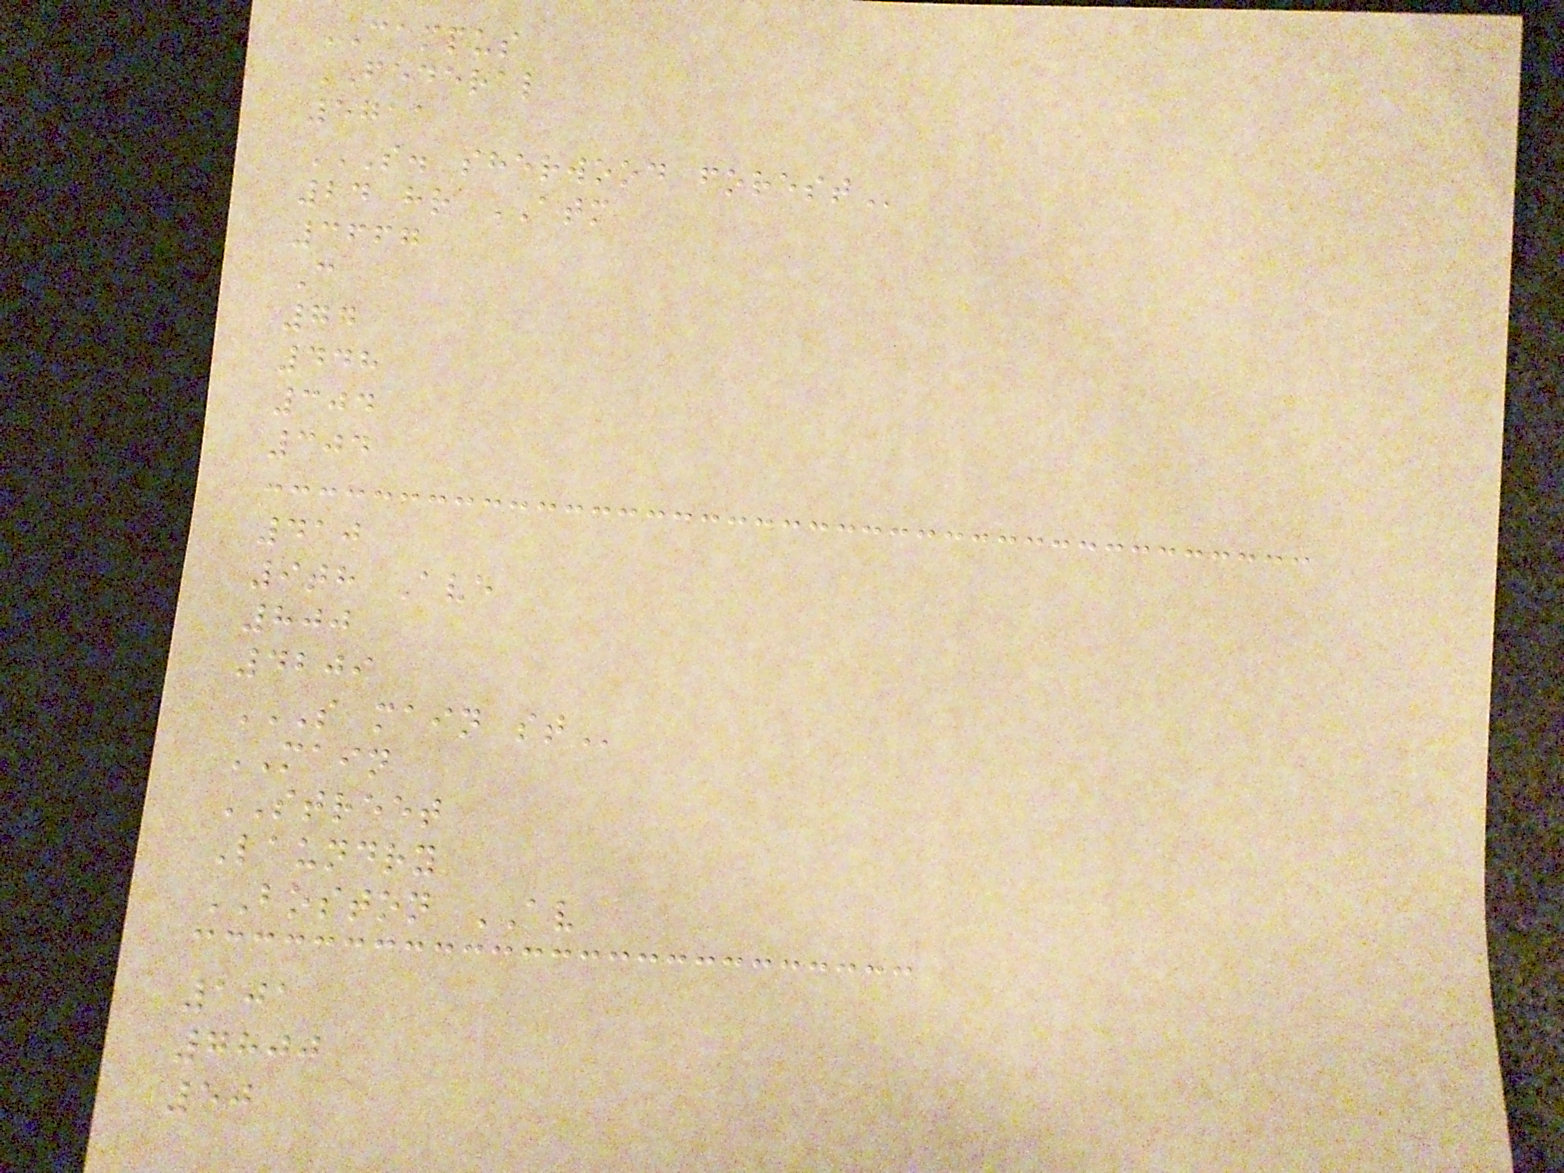CAMPUS
FEDERAL
5711
S. SHERWOOD FOREST
24 hr ATM
3667
C
74
448
304
304
410
9th Ave
800
4209
S MAIN ST
MAIN
STREET
Laundry
BOSTON AV
101
7800
50
